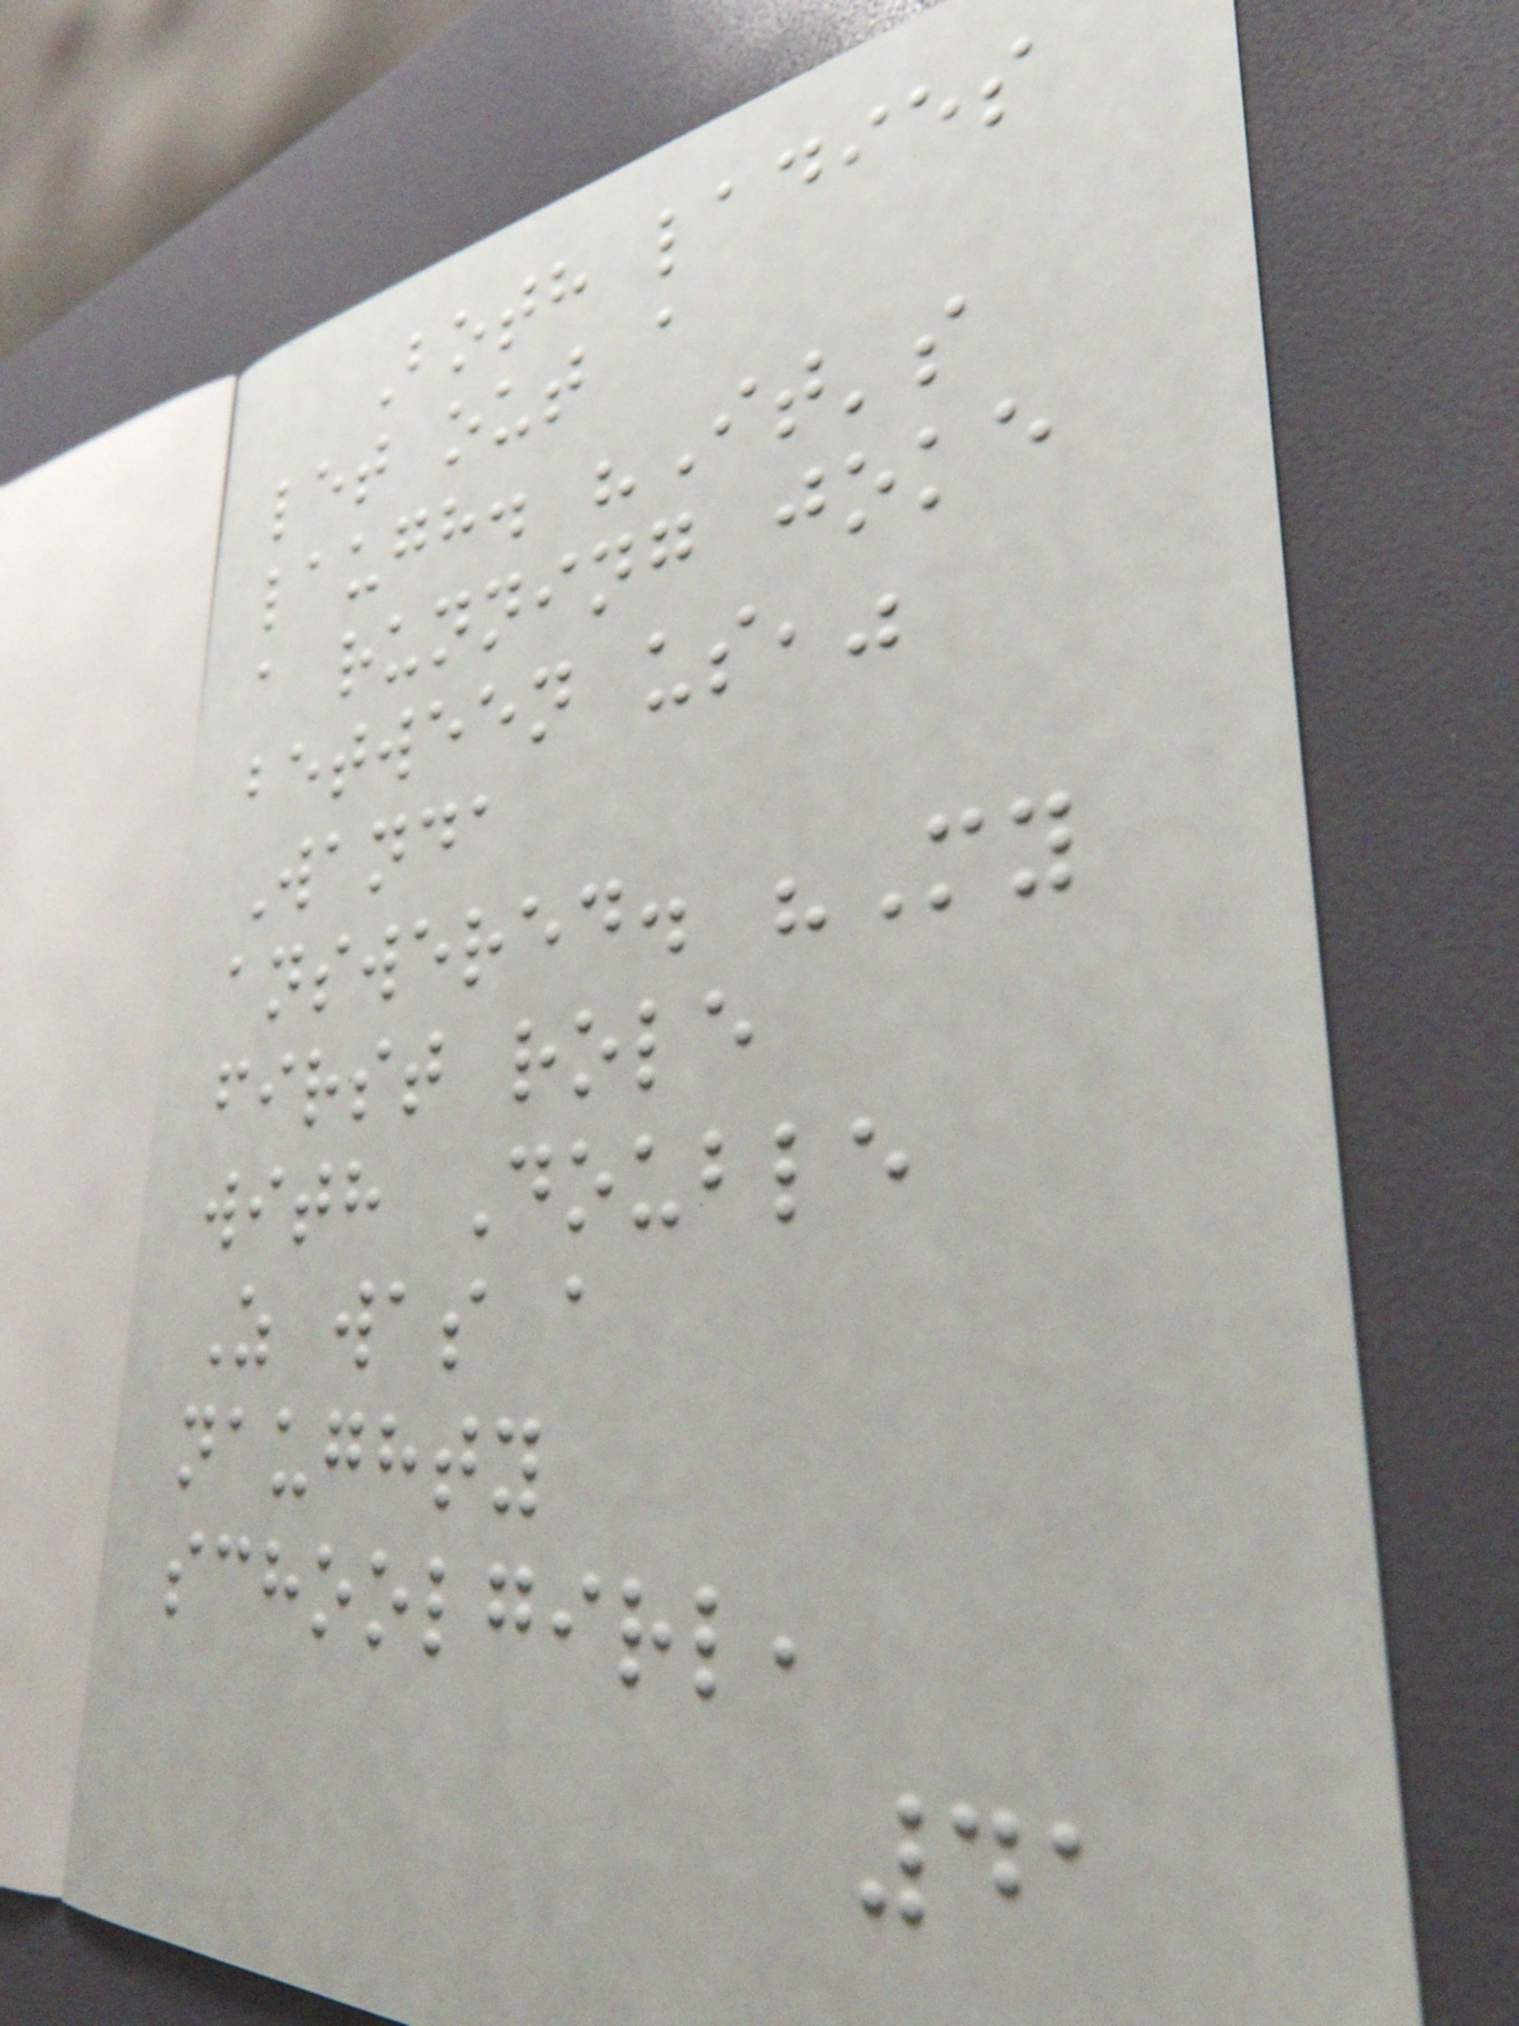Both ladies
let out a
laugh. "It's
a running joke
between us,"
Wanda
answered. "My
first role
with Double
Z was a
naughty
schoolgirl,
41
